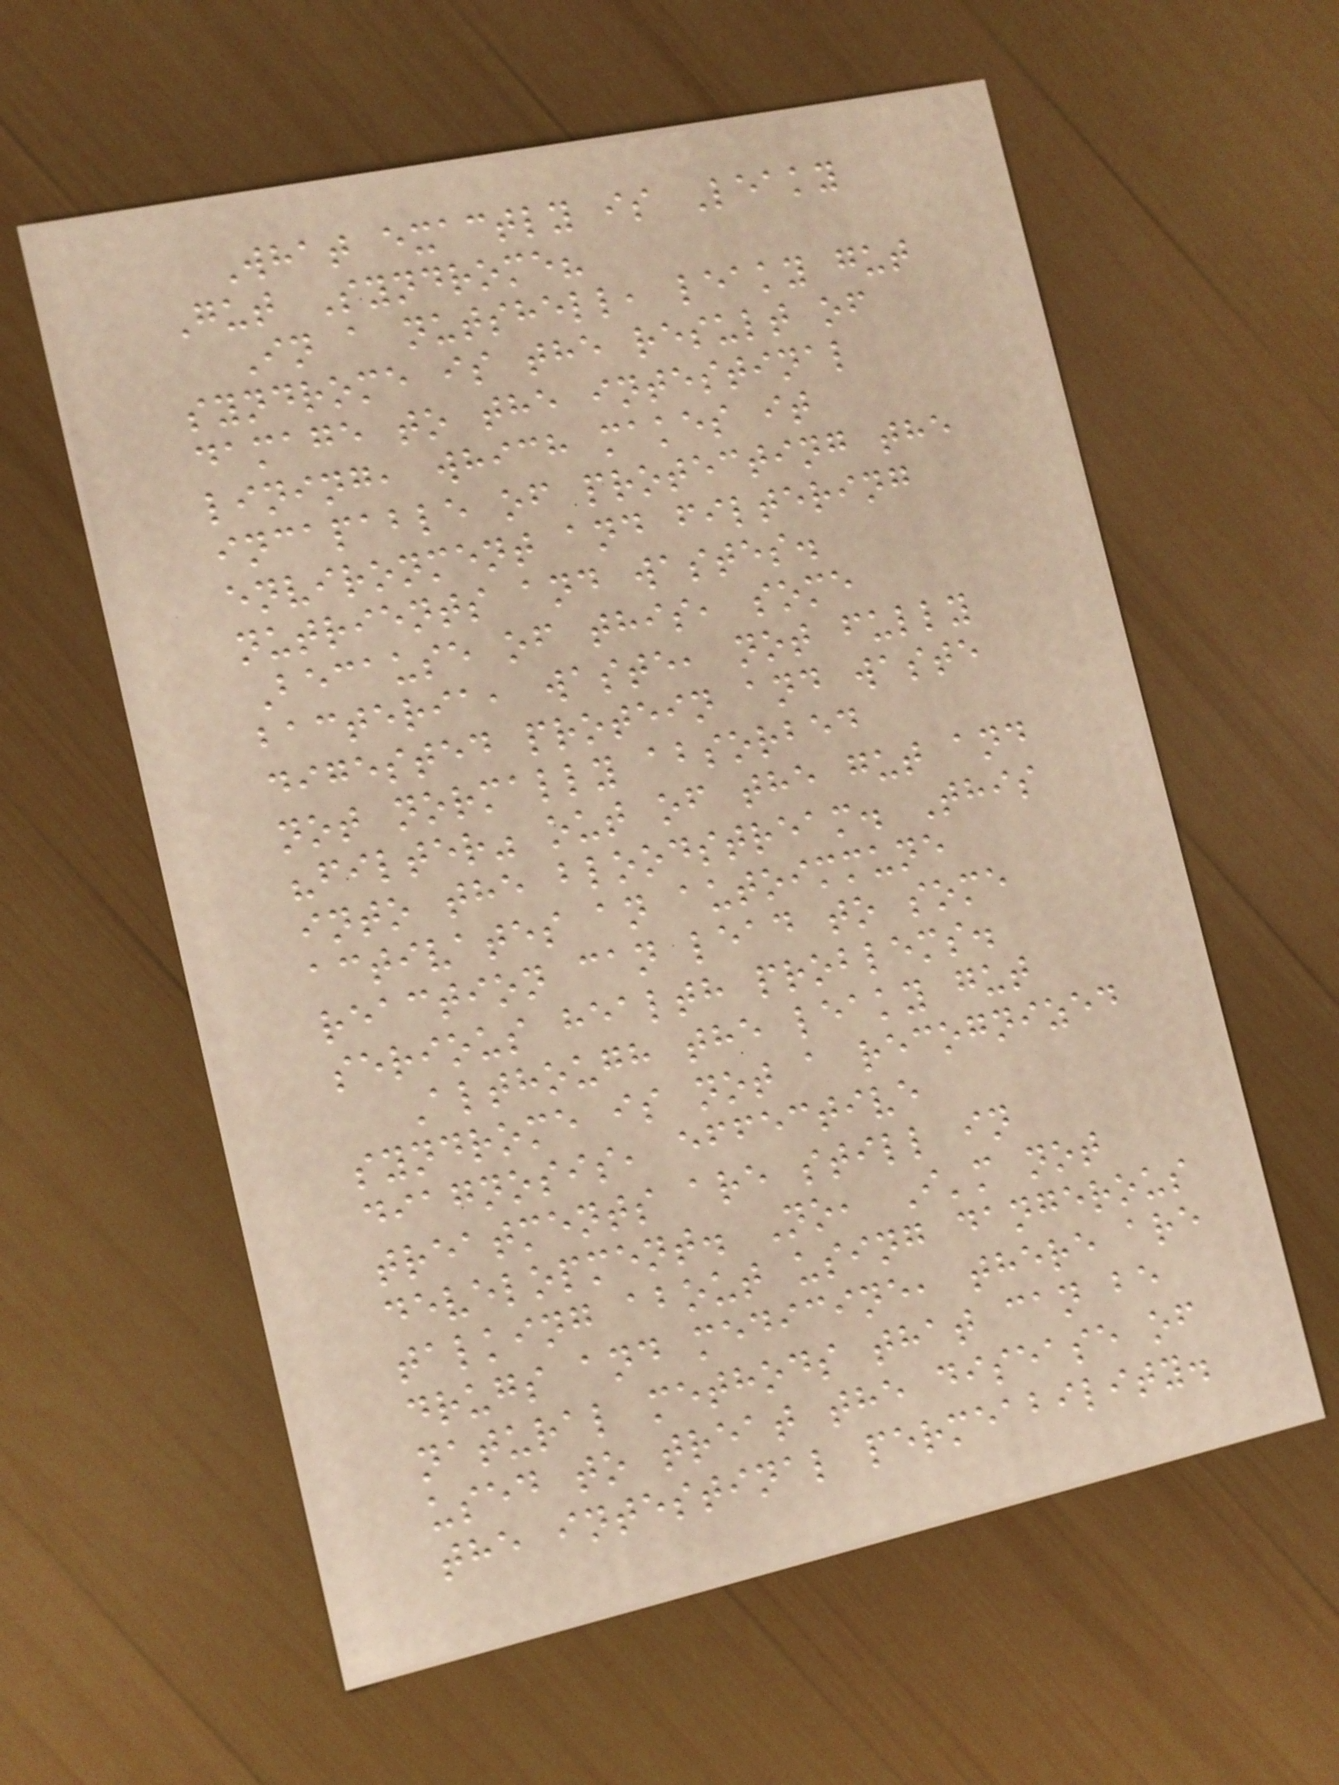What exactly is Leaky
Gut Syndrome?
In a nutshell, leaky gut
syndrome is the result of
damage to the intestinal
lining, which makes it
incapable of protecting the
environment and filtering
nutrients and wastes.
Because of this, some
bacteria, waste, not fully
digested protein and waste
not normally absorbed
"filter" out of the gut and
into the bloodstream. This
activates an autoimmune
reaction can lead to some
serious health problems.
Although the leaky gut
syndrome is not a recognized
diagnosis, effective
treatments are still in
development. No, I'm not
talking about using dangerous
drugs and medicine, there are
natural methods that can be
used to treat the disease of
the intestinal permeability.
